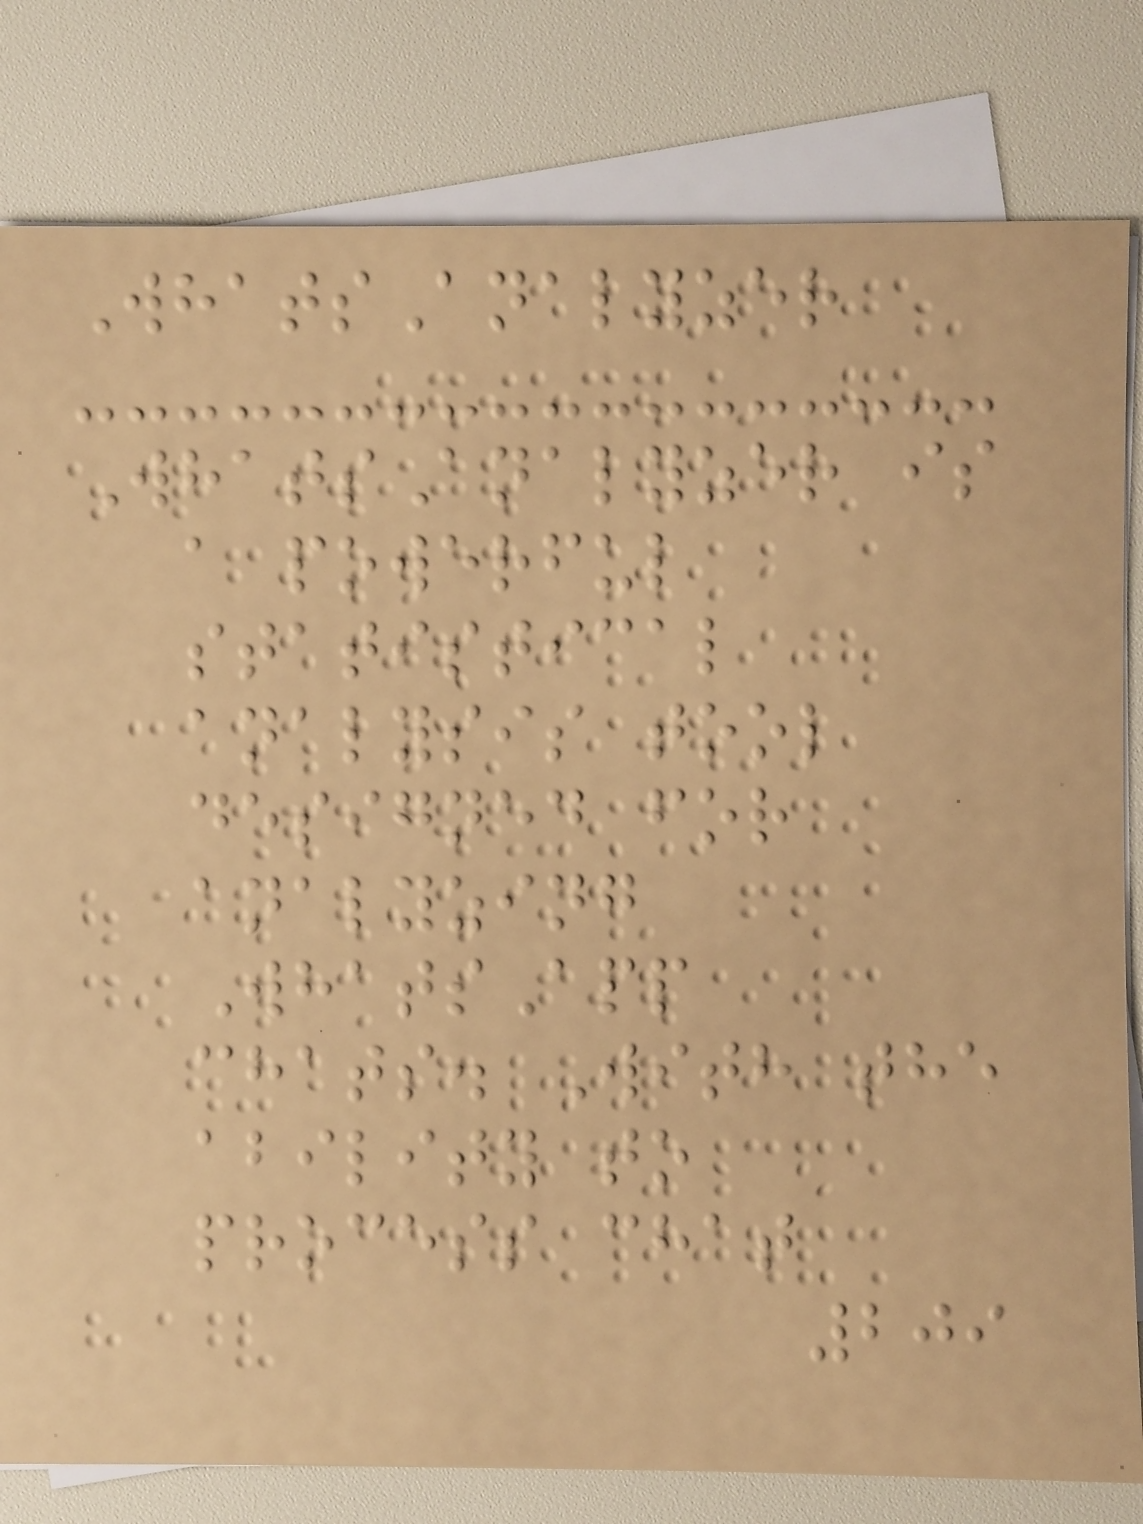WhatsAnalyzer
WhatsAnalyzer is
a powerful
statistical
analysis tool
designed for
analyzing
WhatsApp
chats. With the
ability to
process chat
209
